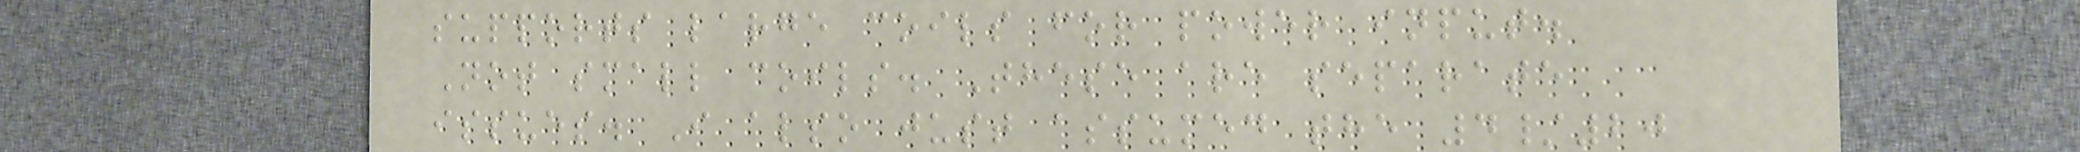supports large coils for power input.
Not small coils. These are separate
issues. I also just assumed the 4/20
